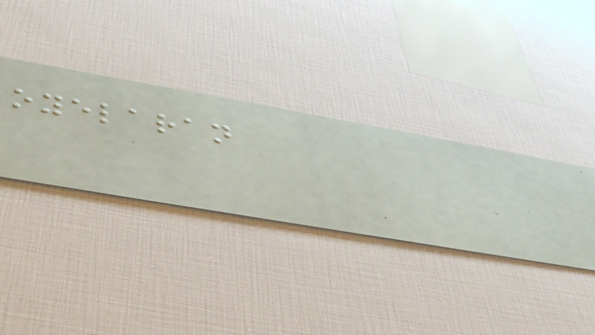oyelaran
